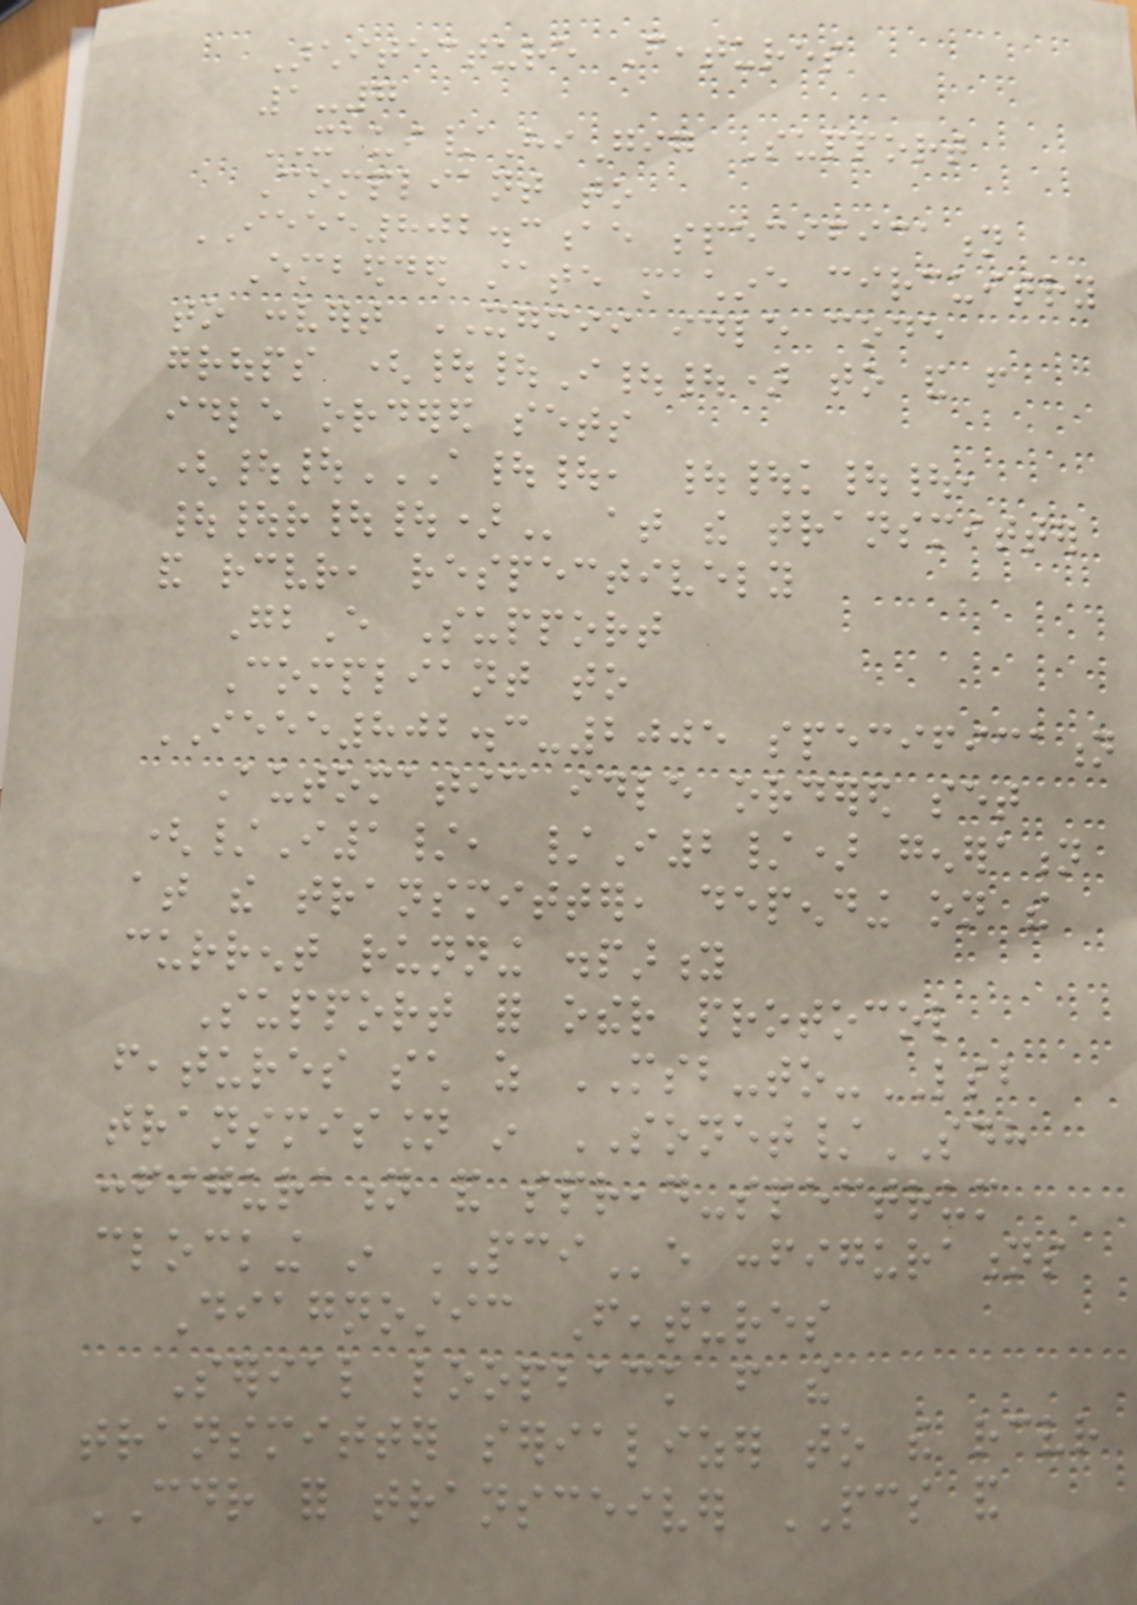Architecture Features
1-7
XAUI/HiGig Support
Compliant to
IEEE802.3ae specification
Embedded state machine circuitry
to convert XGMII idle code
groups (||I||) to and from
idle ordered sets
(||A||, ||K||,
||R||) at the transmitter
and receiver, respectively
GbE Support
Compliant to
IEEE802.3-2005 specification
Automatic idle ordered set
(/I1/, /I2/) generation
at the transmitter, depending on the
current running disparity
Support for other protocol
features such as MSB-to-LSB
transmission in SONET/SDH
configuration and spread-spectrum
clocking in PCIe configurations
Diagnostic Features
Serial loopback from the
transmitter serializer to the receiver
CDR for transceiver PCS and
